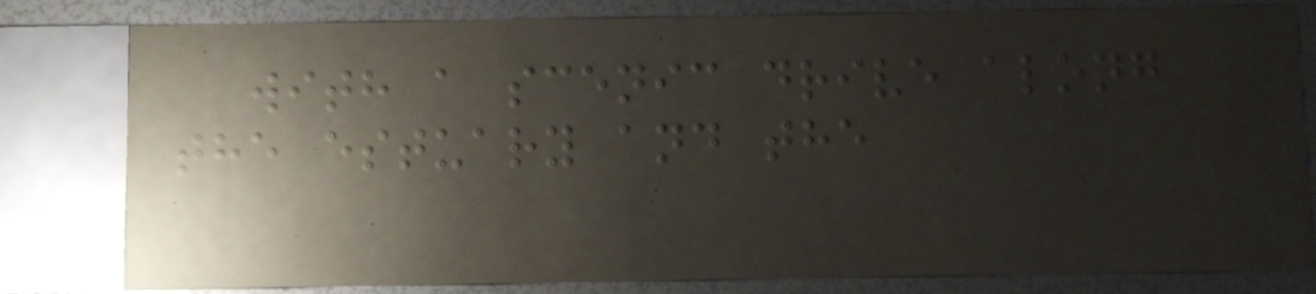with a scenic drive along
the estuary and the
